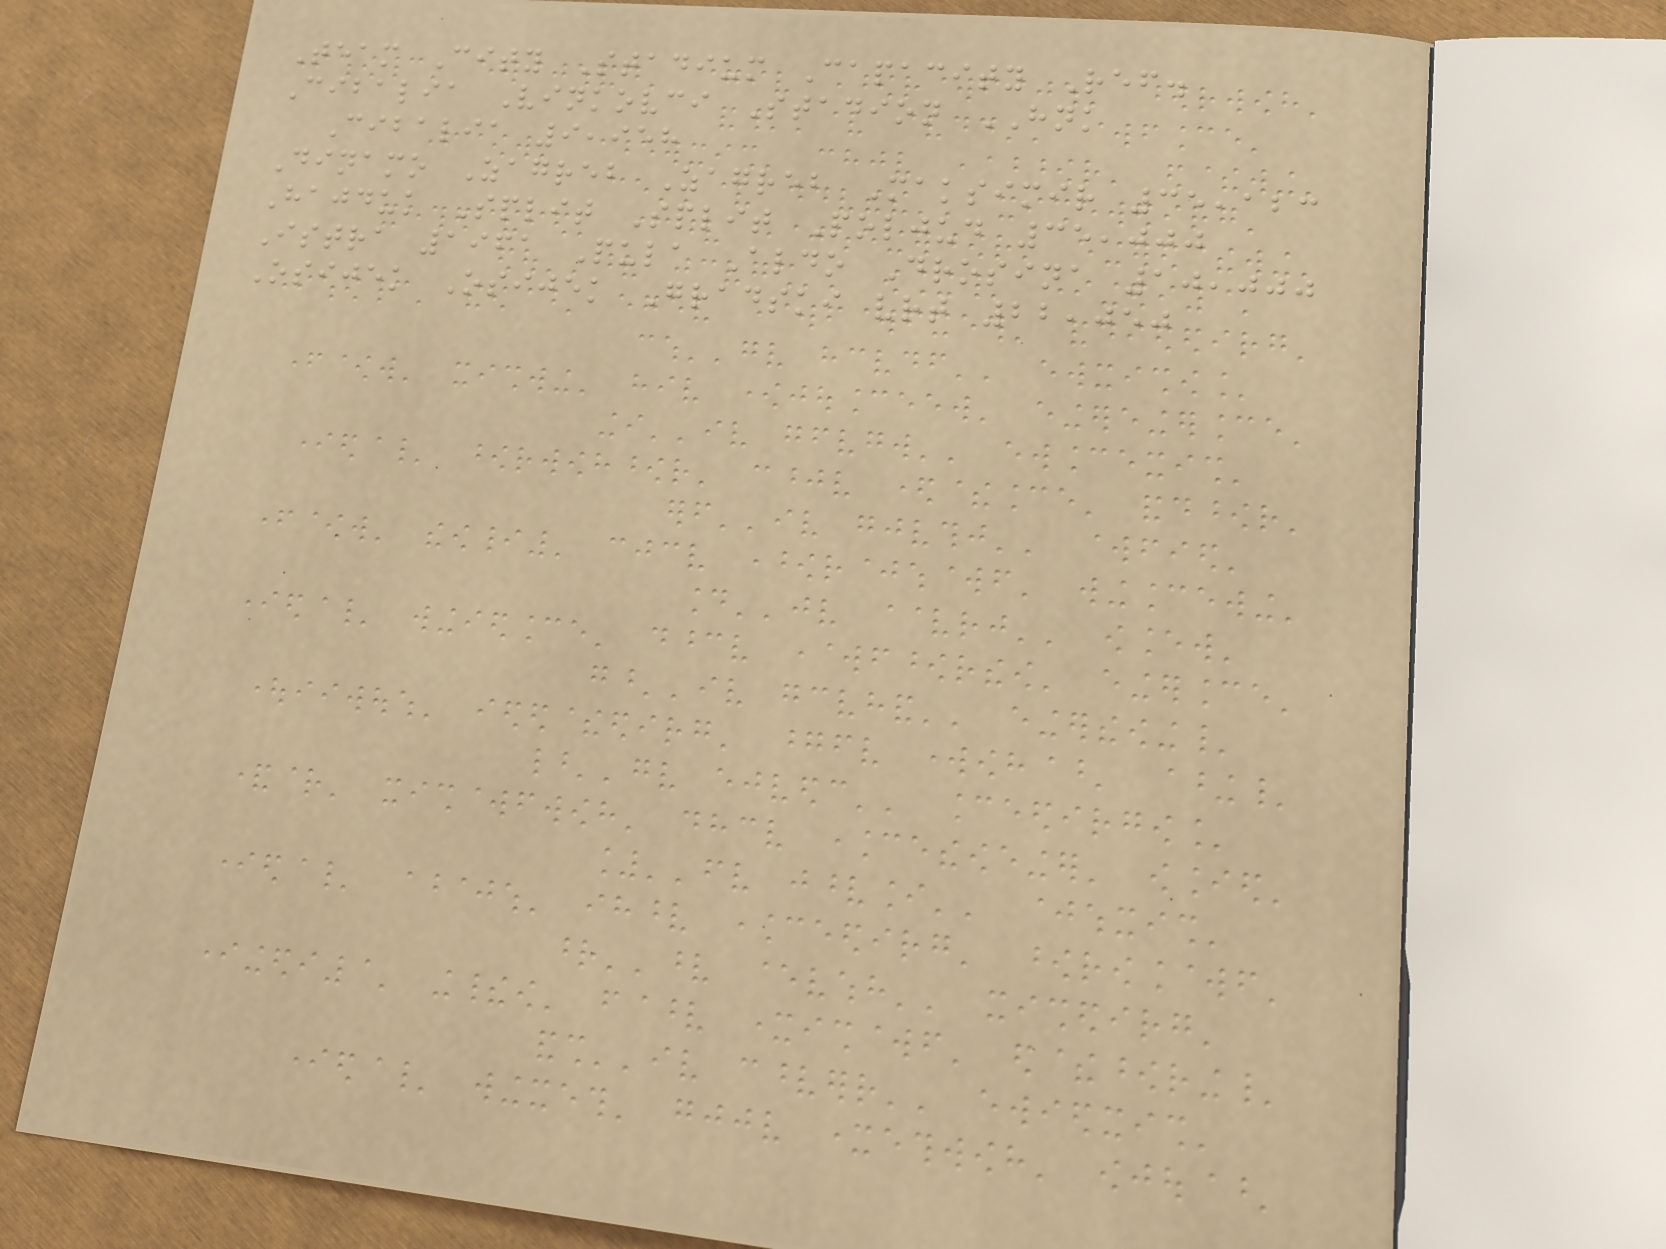Team City Stadium Capacity Ref.
Cibalia Vinkovci Stadion HNK
Cibalia 9,958
Dinamo Zagreb Zagreb Maksimir 35,123
Hajduk Split Split Poljud 35,000
Istra 1961 Pula Aldo Drosina 10,000
Osijek Osijek Gradski vrt 22,050
